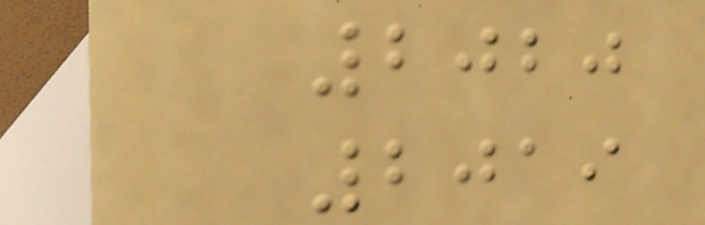2020
2019
